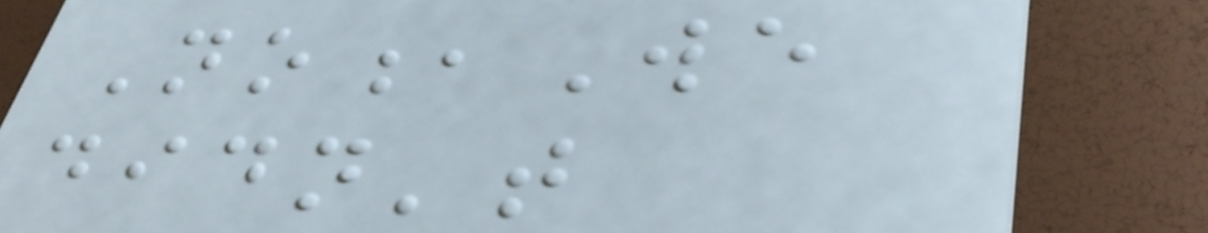No,We
didn't
